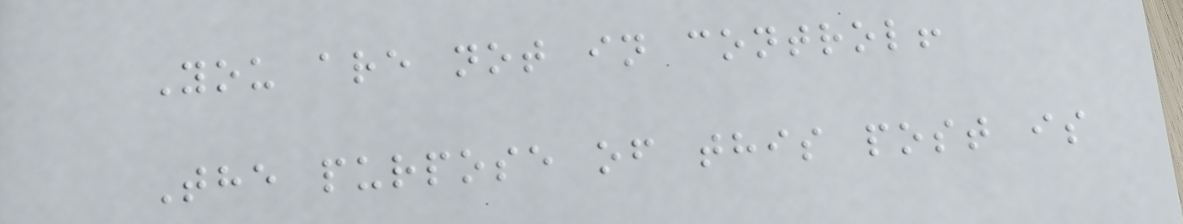You are not in control!
The purpose of this post is
